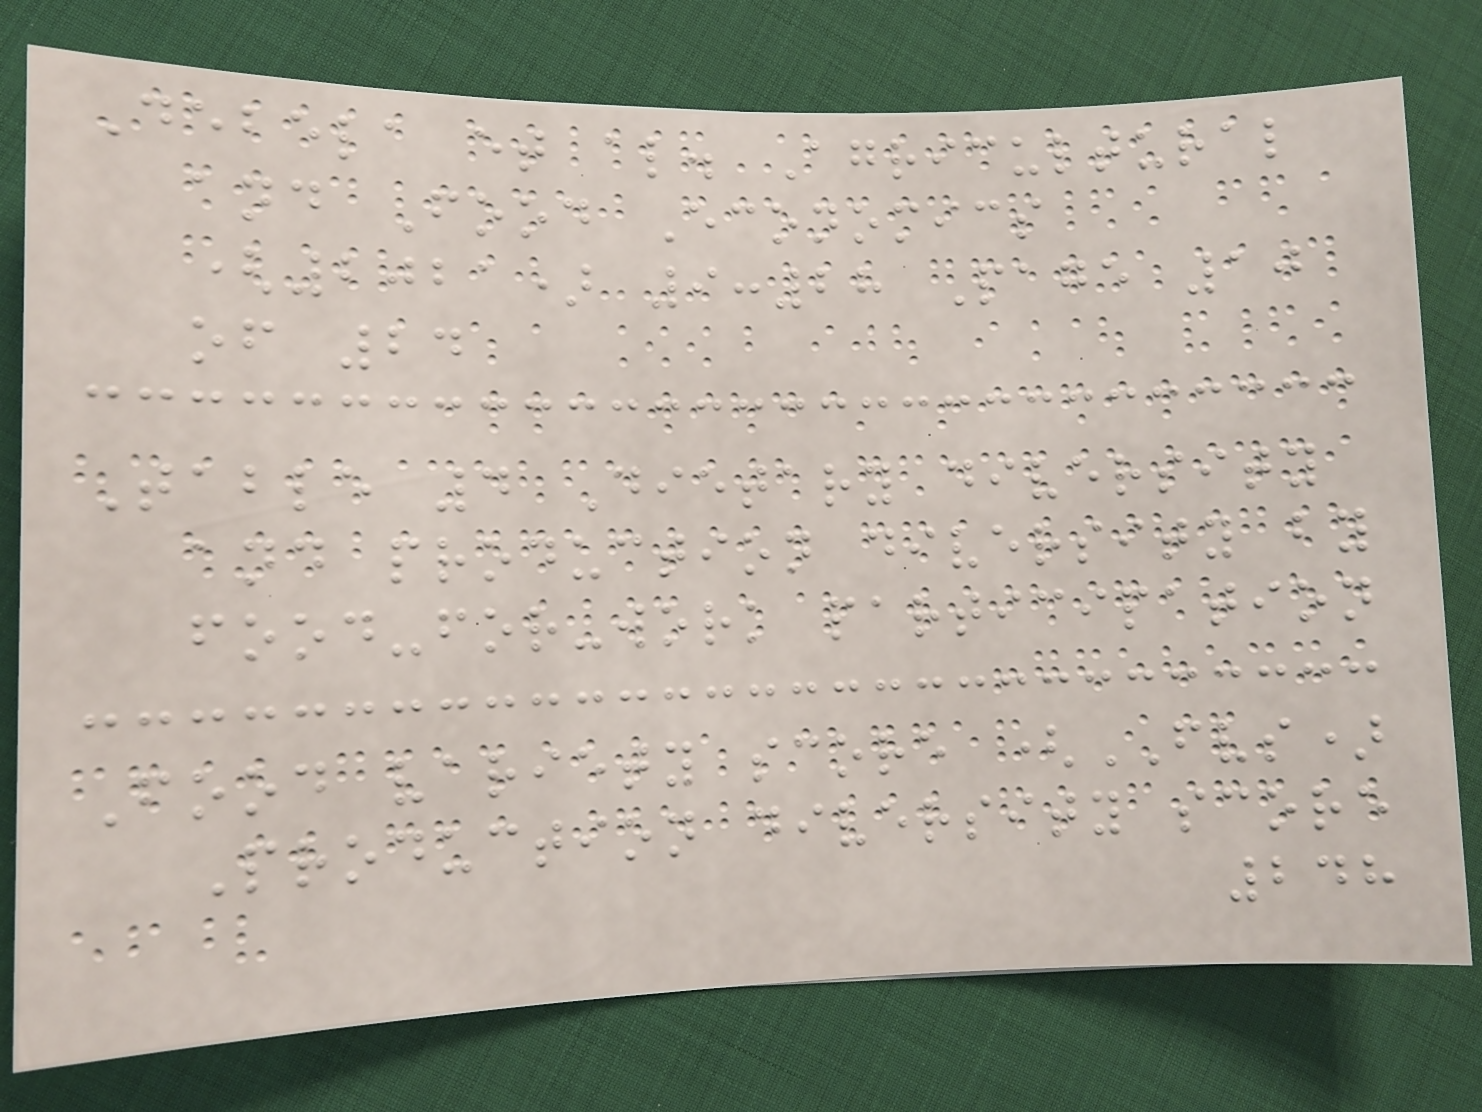Debela et al. Agricultural
and Food Economics
(2021) 9:28 Page 10
of 24
Table 4 Dietary diversity
and production diversity by
food-for-work participation
Food variety score (FVS)
Production diversity score
248
